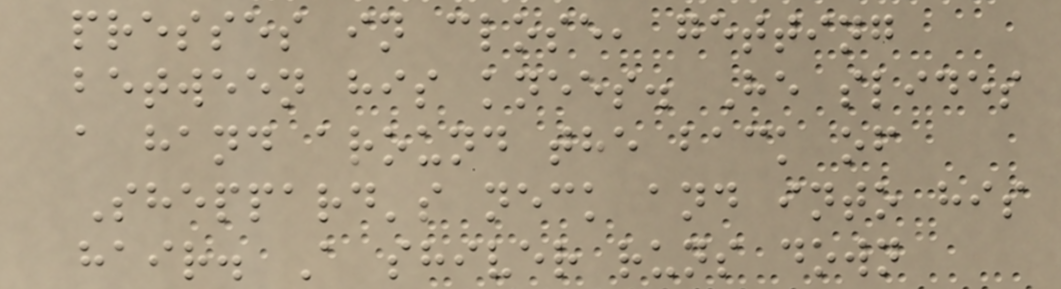presses in close, getting
between his knees. He slides
a hand around the back of
Sheppard's neck and into his
hair. A shiver runs down
